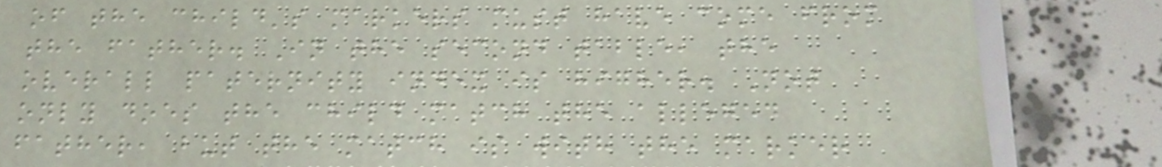of the child's markers must have come from
the father. In the second table, the
overall paternity index is higher. Not
only does the child match the alleged
father, but the match is with the marker
